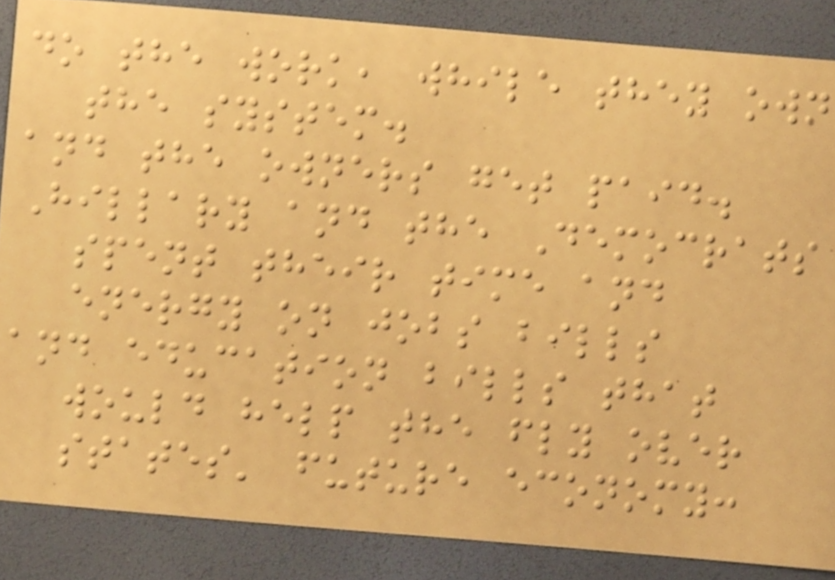do the work, while they own
the system.
and the owners get paid.
Hillary and the Democrats
spent their time and
energy on jobs bills
and education bills that
would help the fly over
states' future economy:
